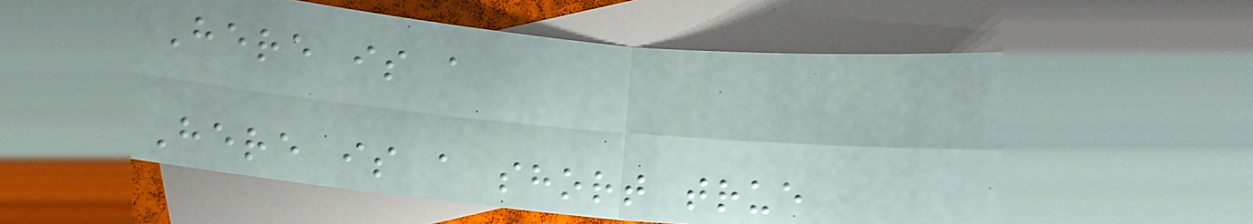Here is a
Here is a short true
